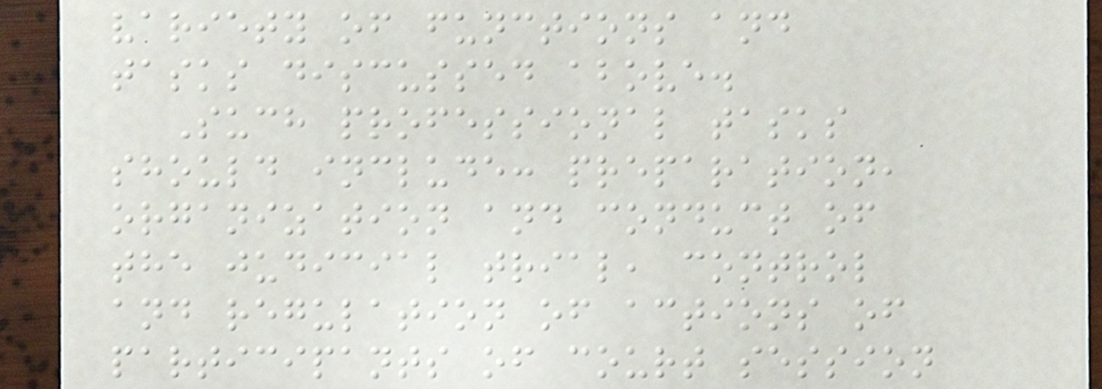variety of functions and
tasks discussed above.
Such professional tasks
should include: preparation,
organization and conduct of
the judicial trial, control
and regulation of actions of
participants of court session
